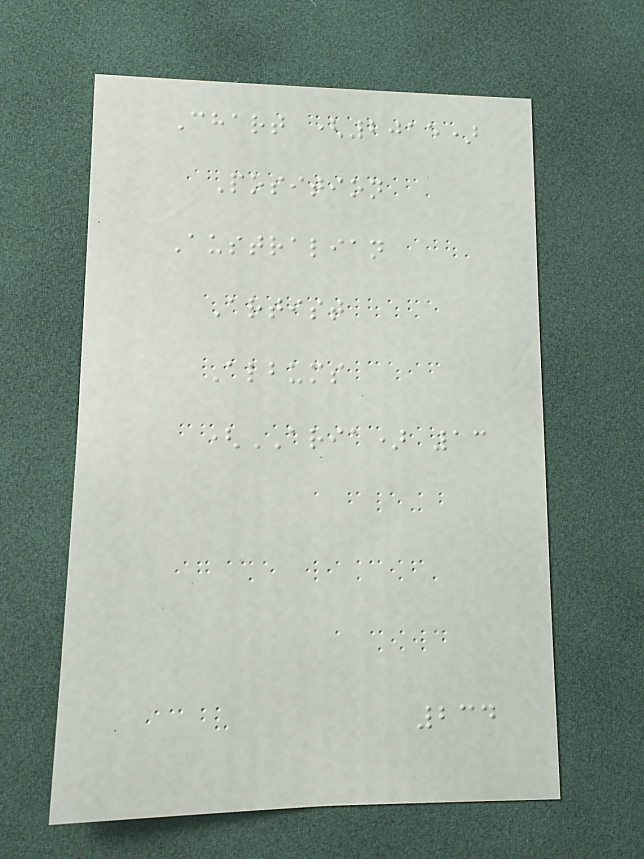Chart (2015)
Position
Australian
Artist
Albums
(ARIA) 13
234
